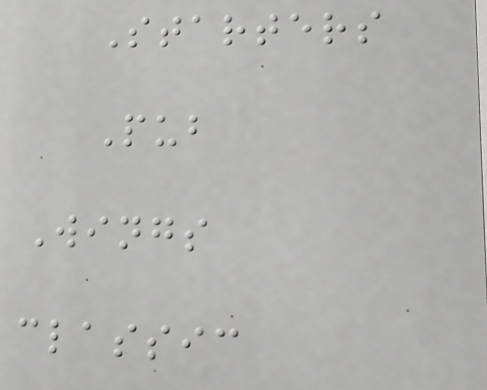Starters
Pub
Wings
classic
